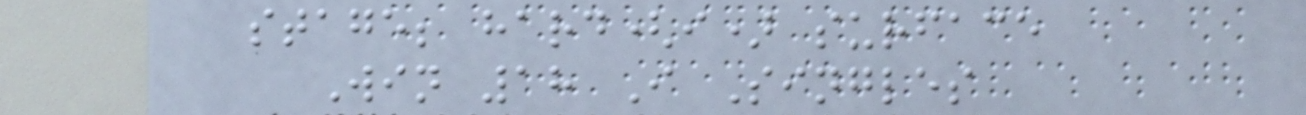stage; hard(i) surface
Win 18 I Singles
